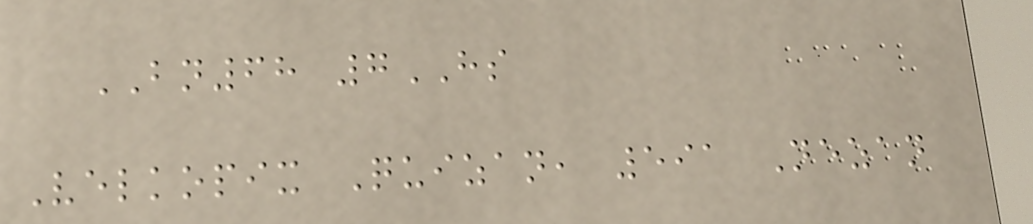BN68 7HS
Velkopix Quizan, 591 Nezan
